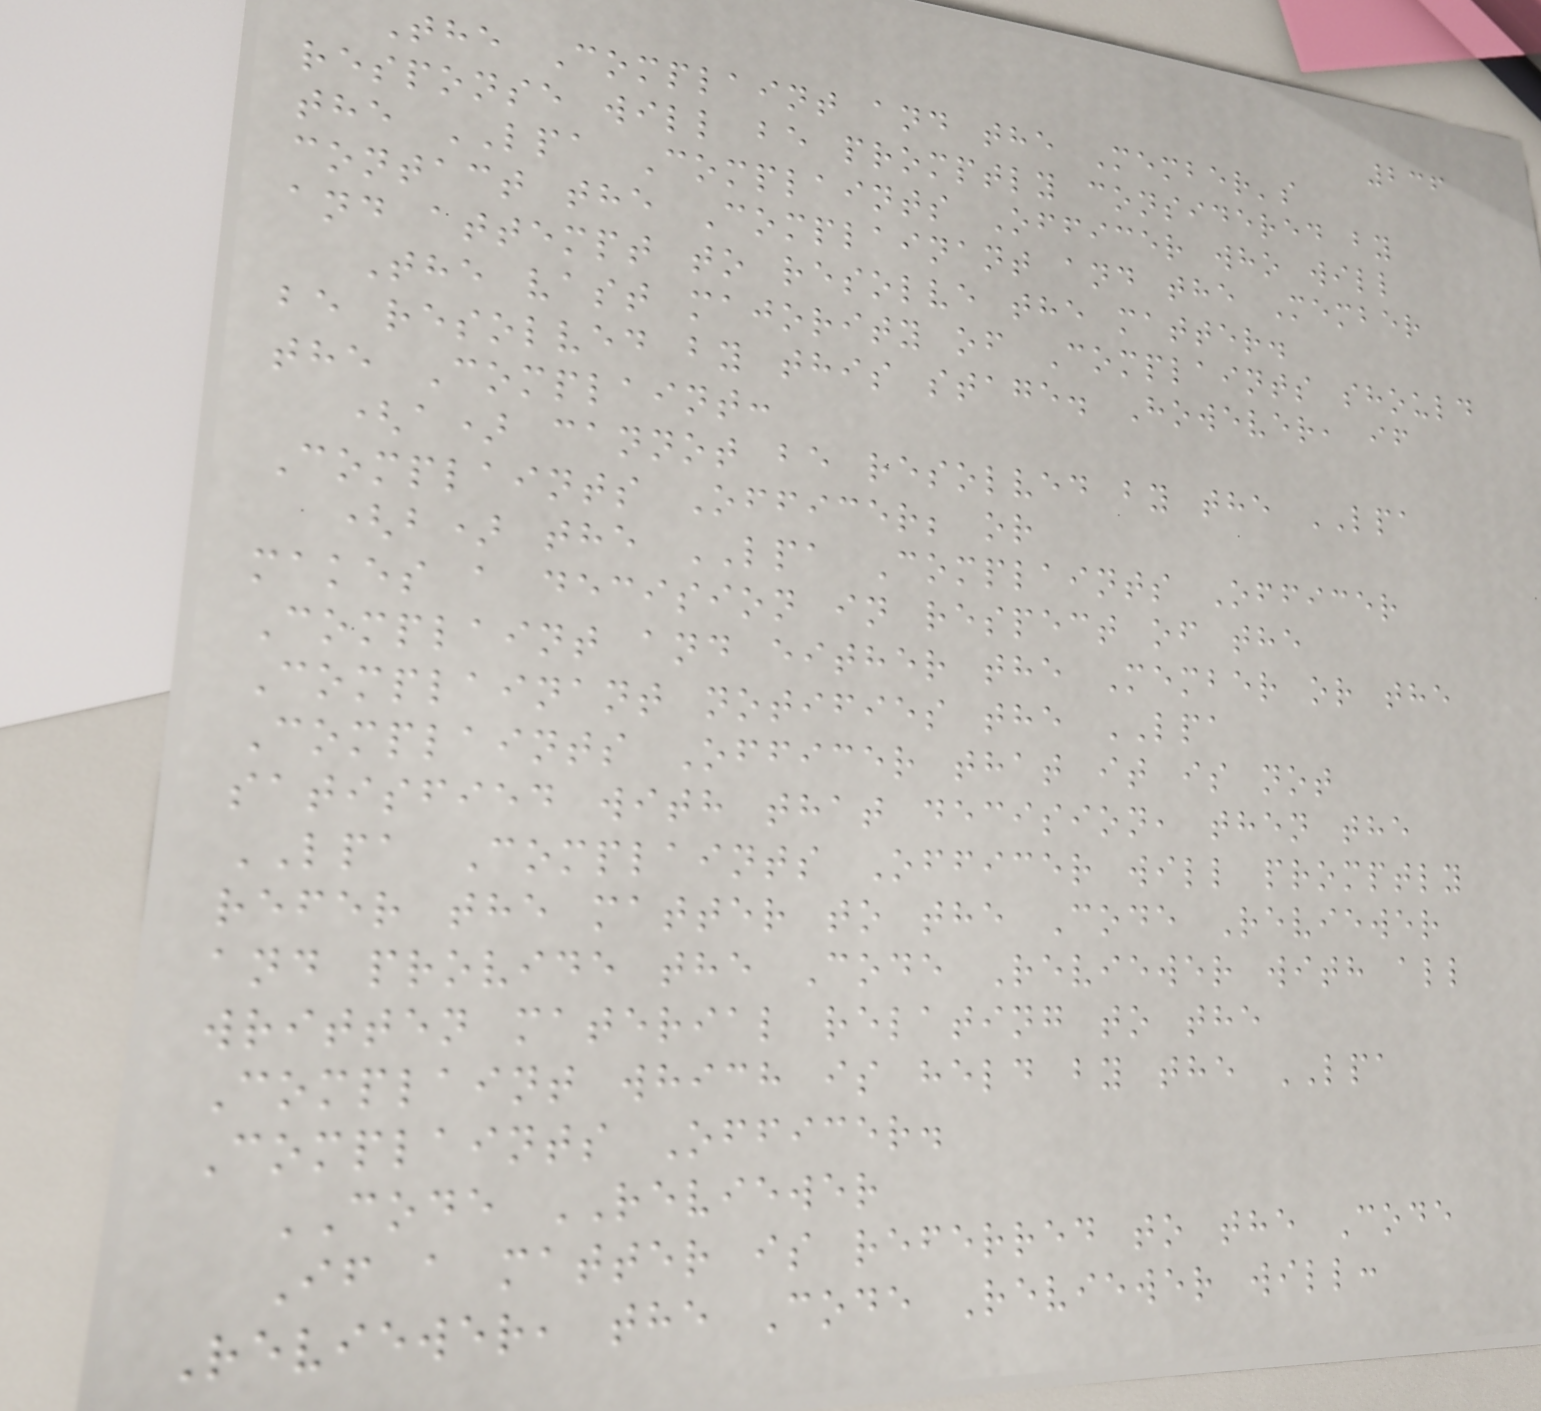236
The Complaint and the Member's
response will be promptly considered by
the LPA Complaints Officer who will
contact the Complainant and the Member
and attempt to resolve the matter.
The vast majority of Complaints should
be resolved by this stage. However, if
the Complaint:
(a) cannot be resolved by the LPA
Complaints Officer; or
(b) the LPA Complaints Officer
makes a decision in respect of the
Complaint and either the Member or the
Complainant notifies the LPA
Complaints Officer that it is not
satisfied with that decision, then the
LPA Complaints Officer will promptly
refer the matter to the Code Reviewer
and provide the Code Reviewer with all
written material relating to the
Complaint which is held by the LPA
Complaints Officer.
CODE REVIEWER
If a matter is referred to the Code
Reviewer, the Code Reviewer will:
